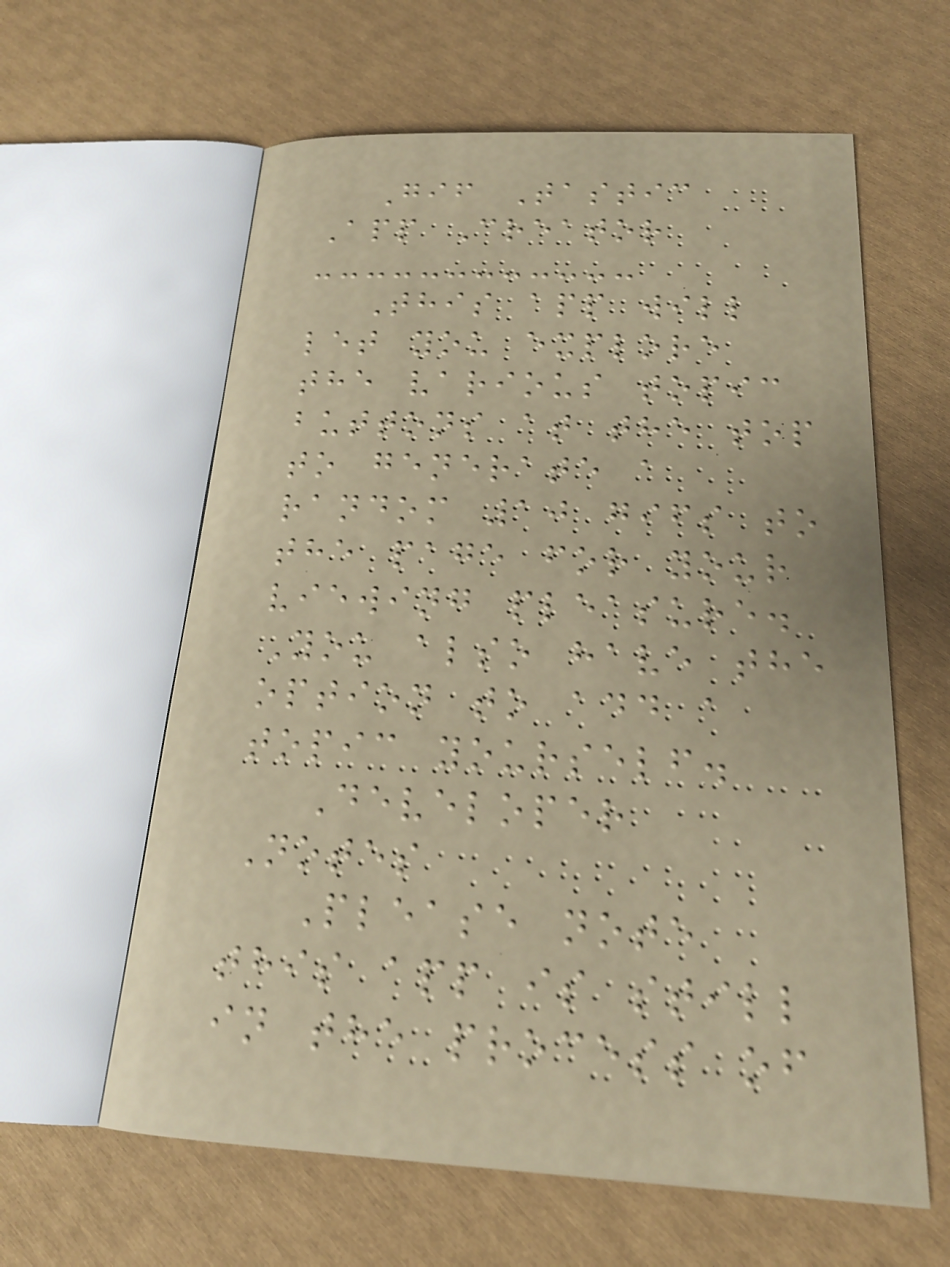Gif Tastic
App Creator
This app will
let you explore
the various topic
buttons at the top
to generate a
random 10 gifs to
the page for your
viewing pleasure.
You also have the
option to add a
topic yourself.
Developer
Notes
Please note
this app is still
in the process of
